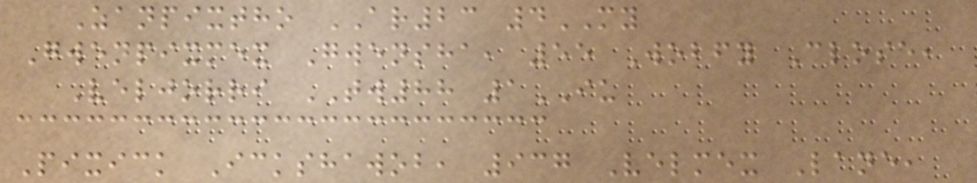Zanpixtho AR23 4MY
Gwenpixmex Gwensha, 55 Wobfy Close,
Veljorri TW88 1IU
Pixick Ickshawob, 937 Velmex Lane,
